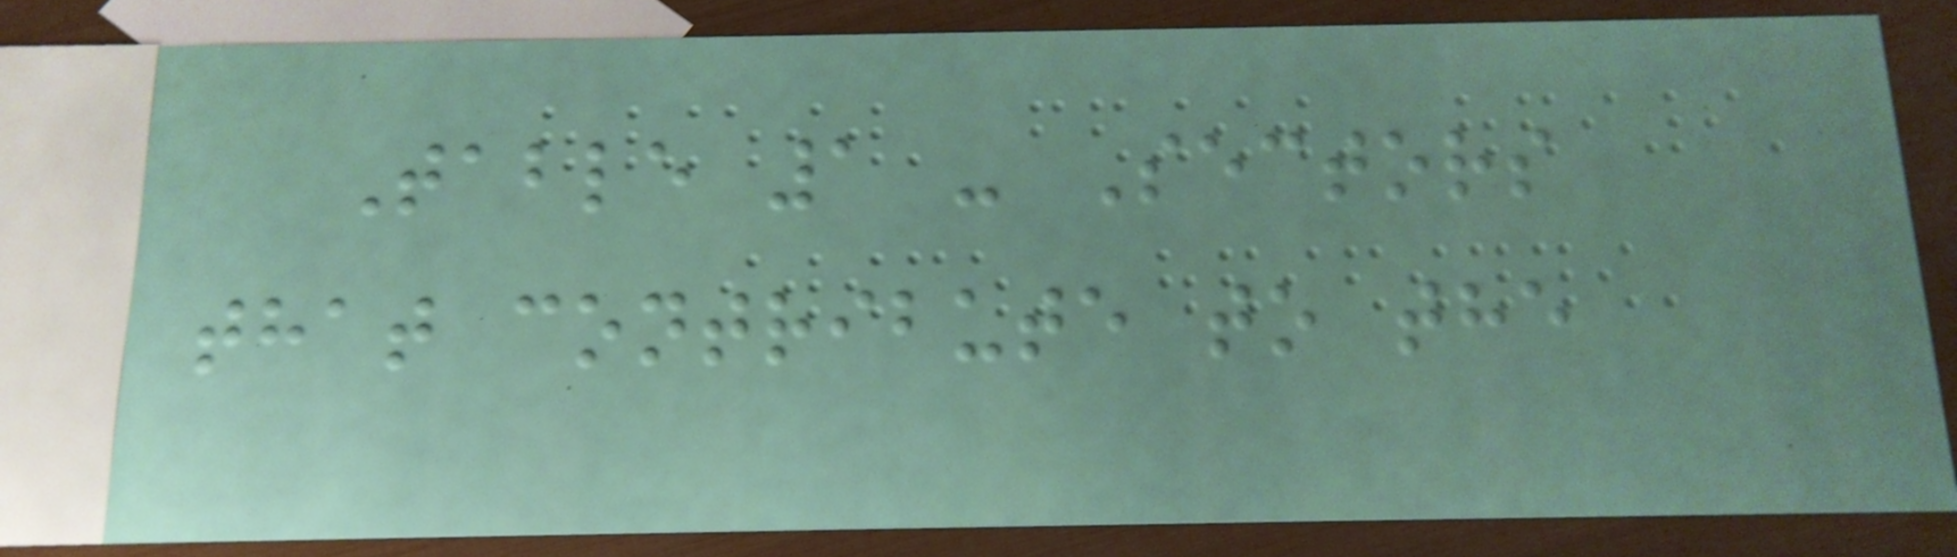Table 1 - Sectors
that contribute to the
